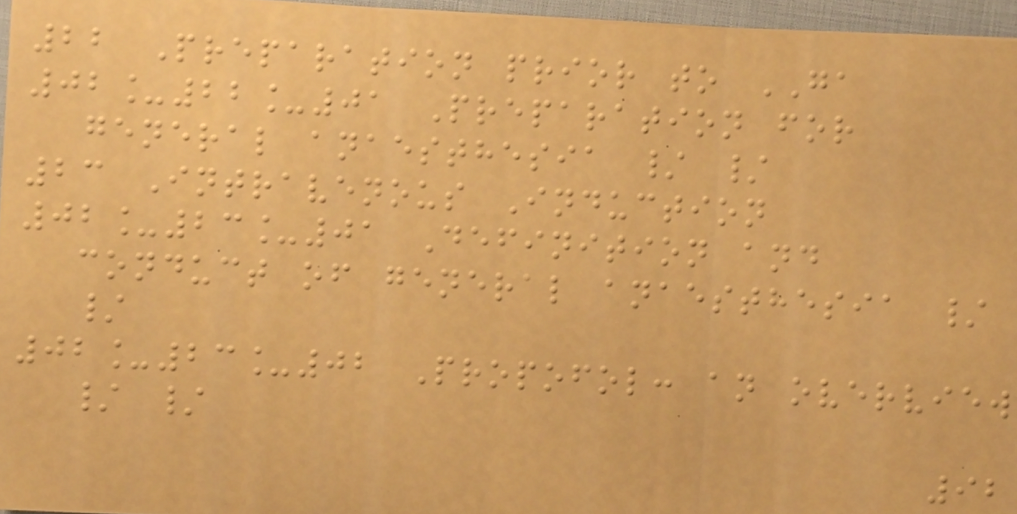22 Preparation prior to GA
02_22_01 Preparation for
general anaesthesia / /
23 Intravenous Induction
02_23_01 Definition and
conduct of general anaesthesia /
/
02_23_02 Propofol: an overview
/ /
92
